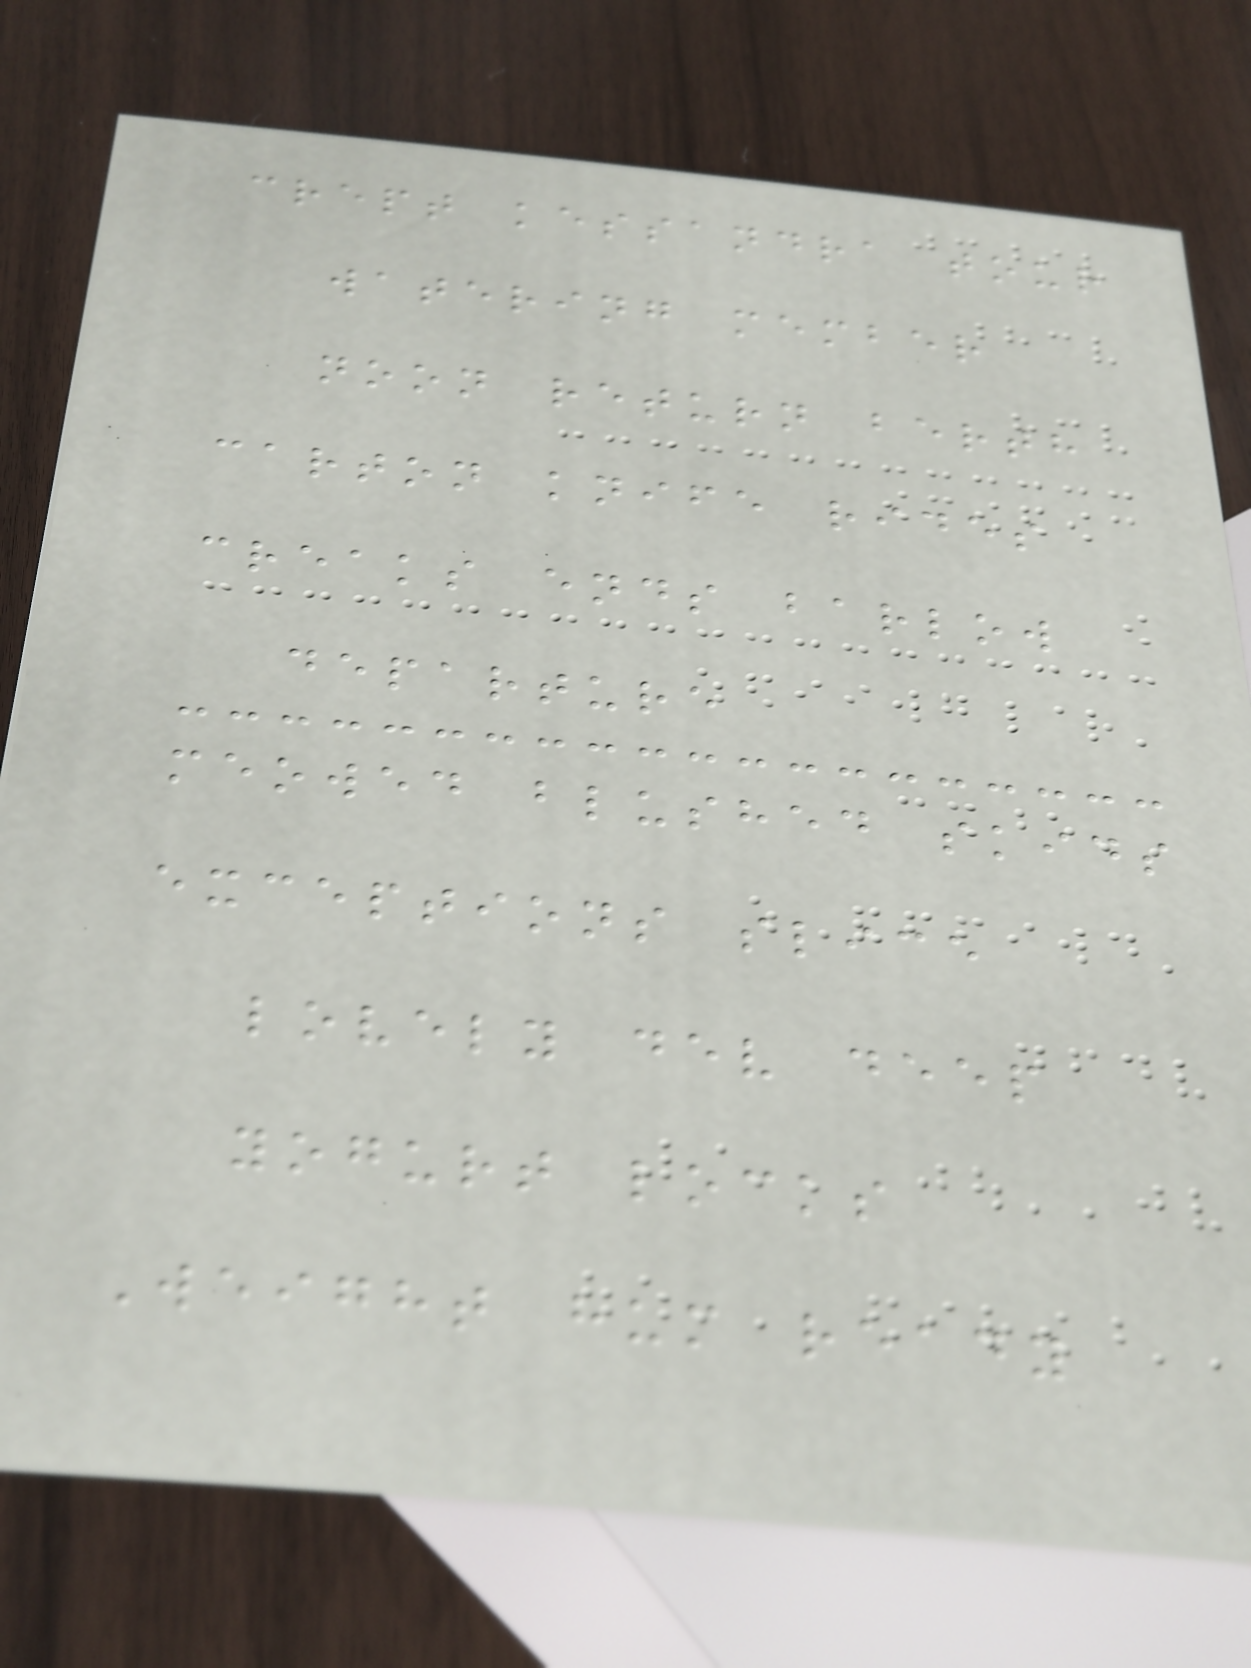crept kessandra tour
watering member
noon return berth
carton knife rides
creaks ends barlow
departure
meowed blushed skids
exceptions slice
lovely dev deep
yogurt locks
Weight hum ready
